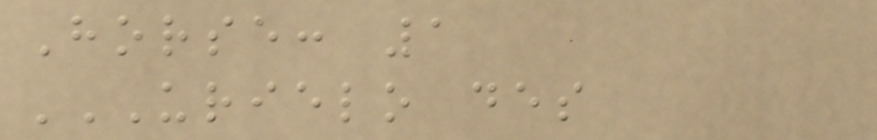Horse: 1
URIELO DES
